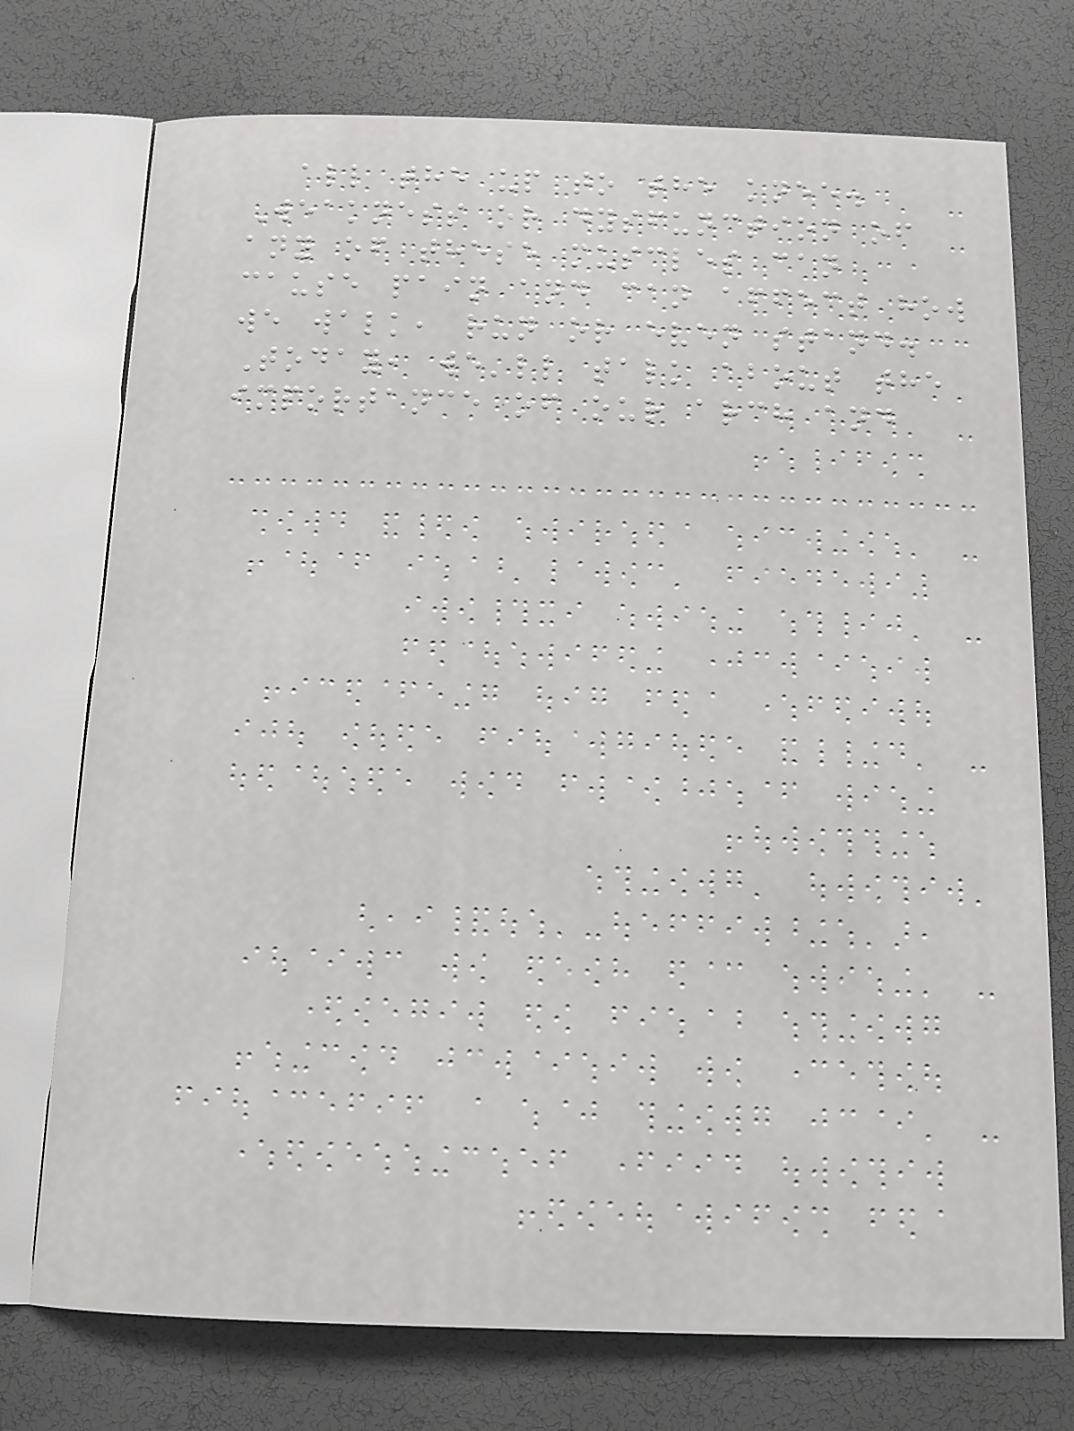all the up to the knee.
Weakness or dysfunction of
any of these muscles can
cause pain and can affect how
we walk, run or even stand.
Today, we'll talk about the
importance of our arch and
